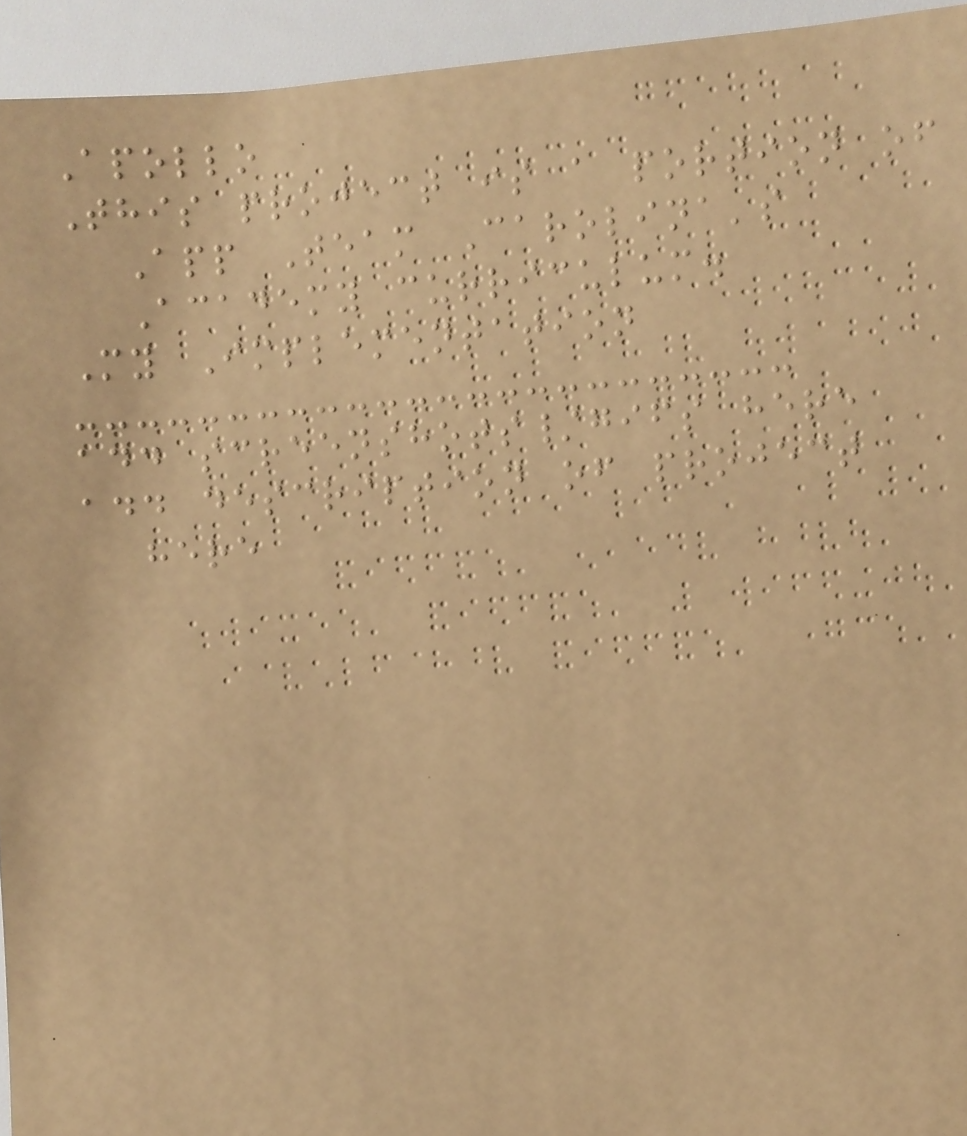Apollo
This project is a portion of
App Team Carolina's
Academy curriculum.
My Implementation
add screenshots/gifs here
add description of project
here
